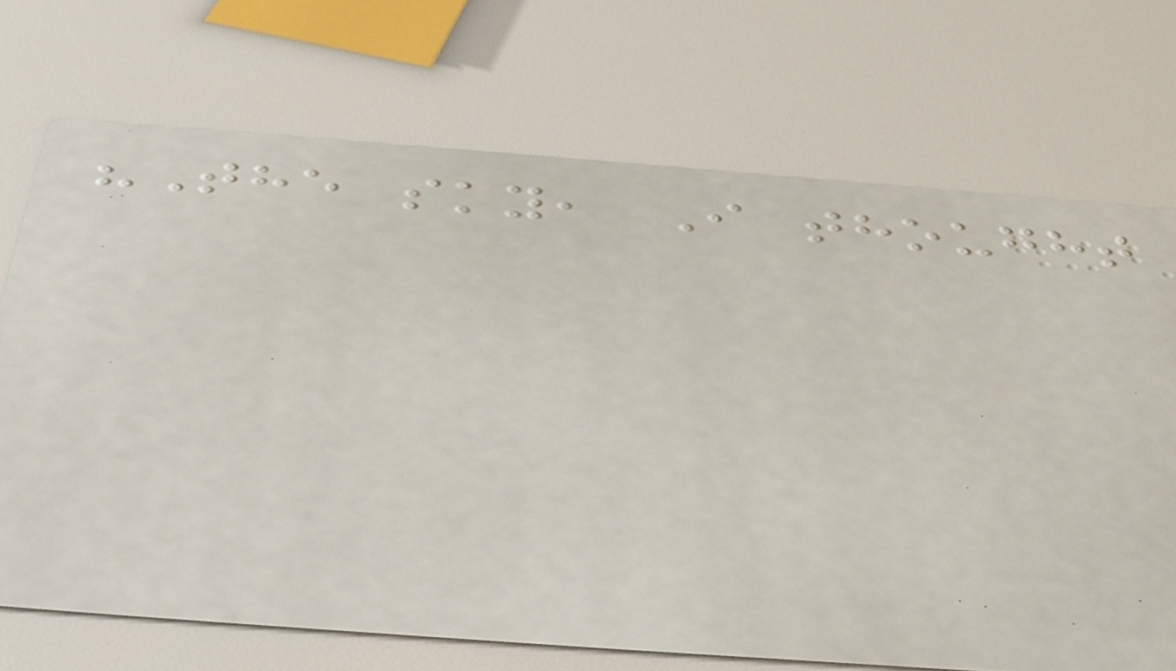"The sky, I thought
